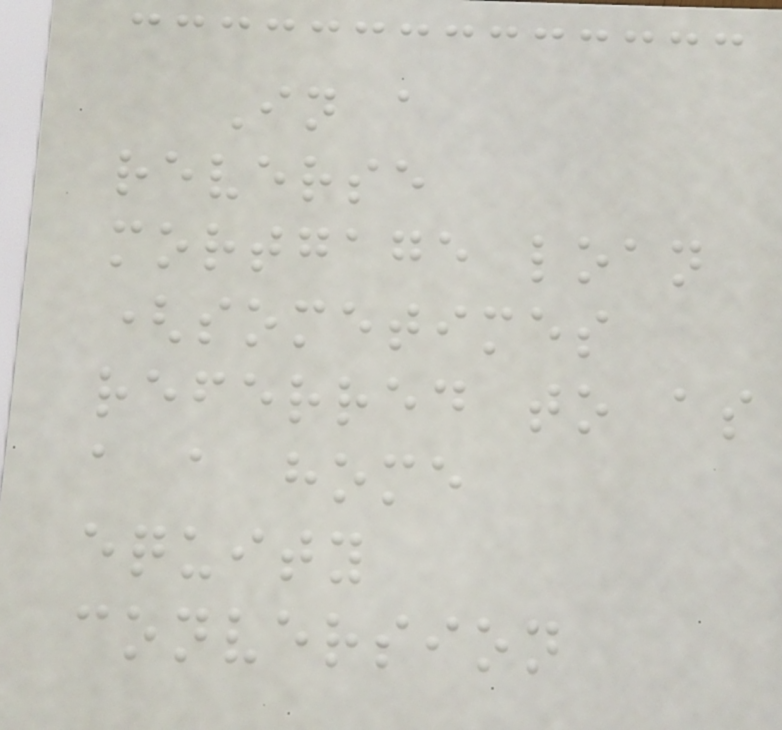In a
reverse
mortgage loan
(sometimes
referred to as
a a home
equity
conversion
